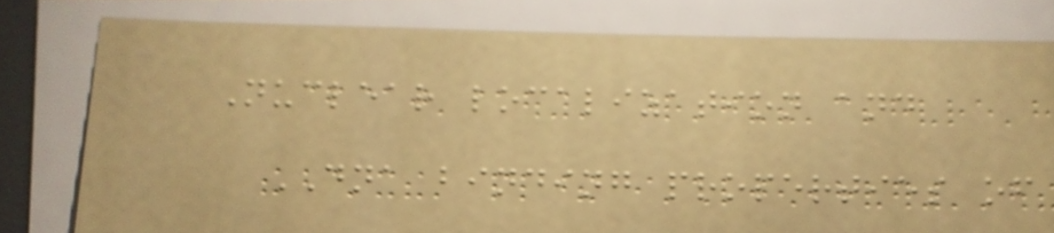Nuclear localization and
DNA binding properties of
